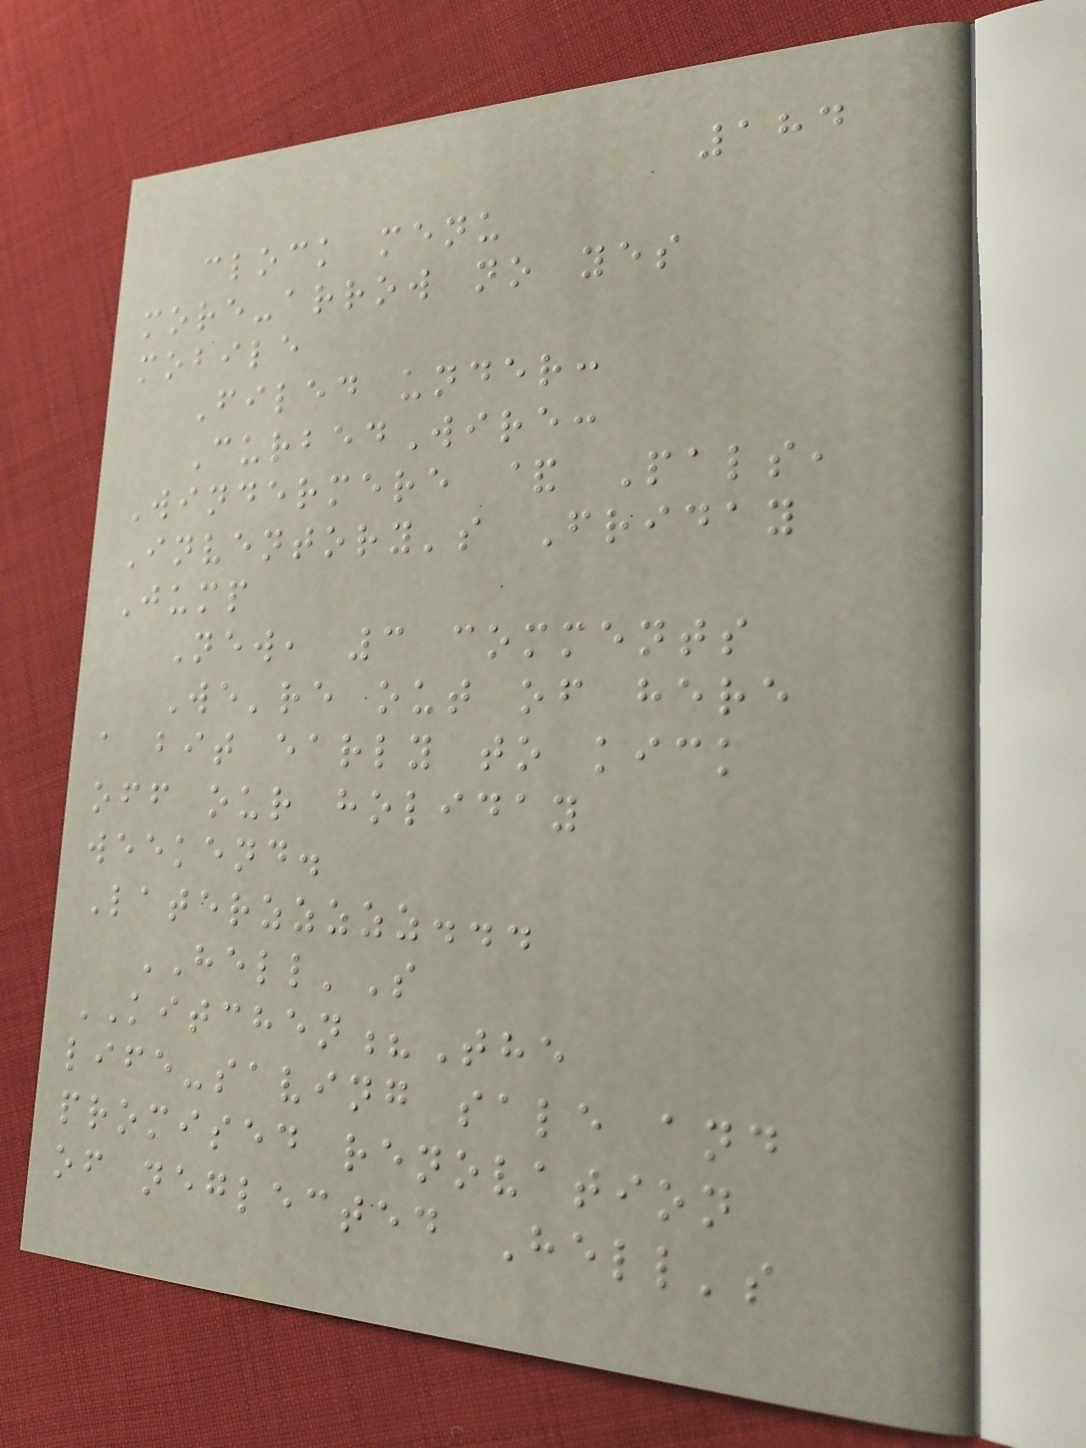184
clock menu
more-arrow no yes
mobile
Filed under:
CurbedWire:
Windermere & Pals,
Inventory's Friday
Jump
New, 3 comments
We're out of here
a bit early to kick
off our holiday
weekend.
Laterzzzzz...
HELL'S
KITCHEN?The
life-saving sale and
promised renovation
of neglected Hell's
